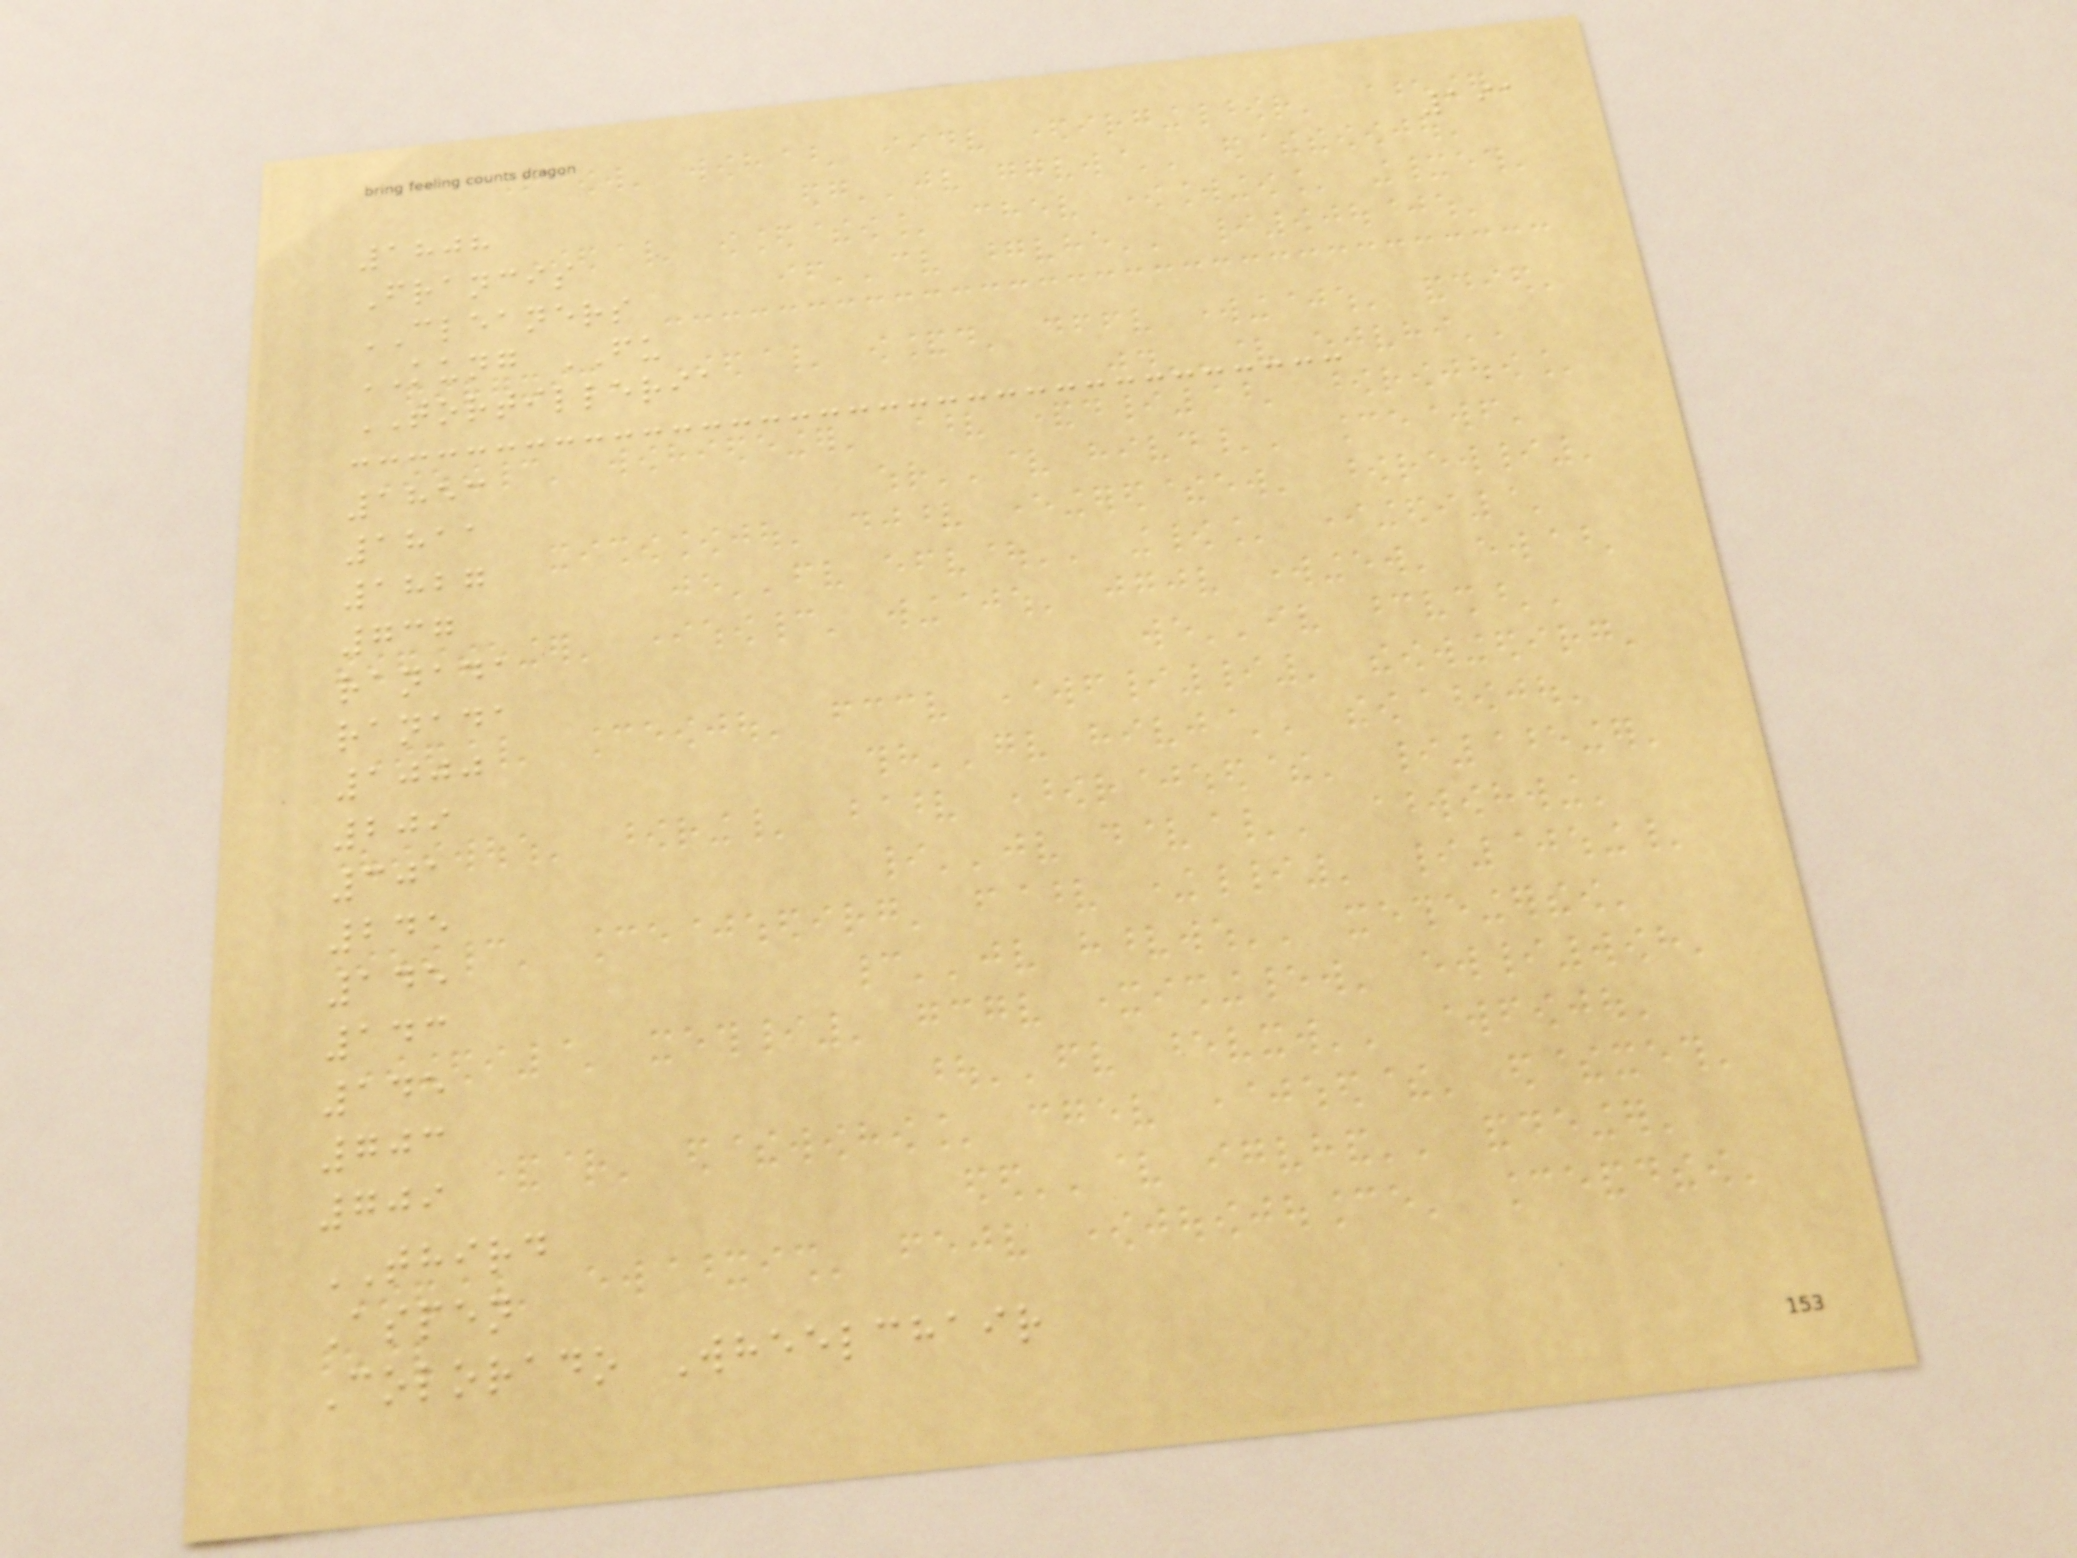191
1808
Francis
CLEANERS
KUNG FU
TORTILLERIA
1853
1811
1827
737
ranada
ranada
1000
209
301
245
145
143
145
703
709
THIRD
Aspen
Colorado Wheelchair
